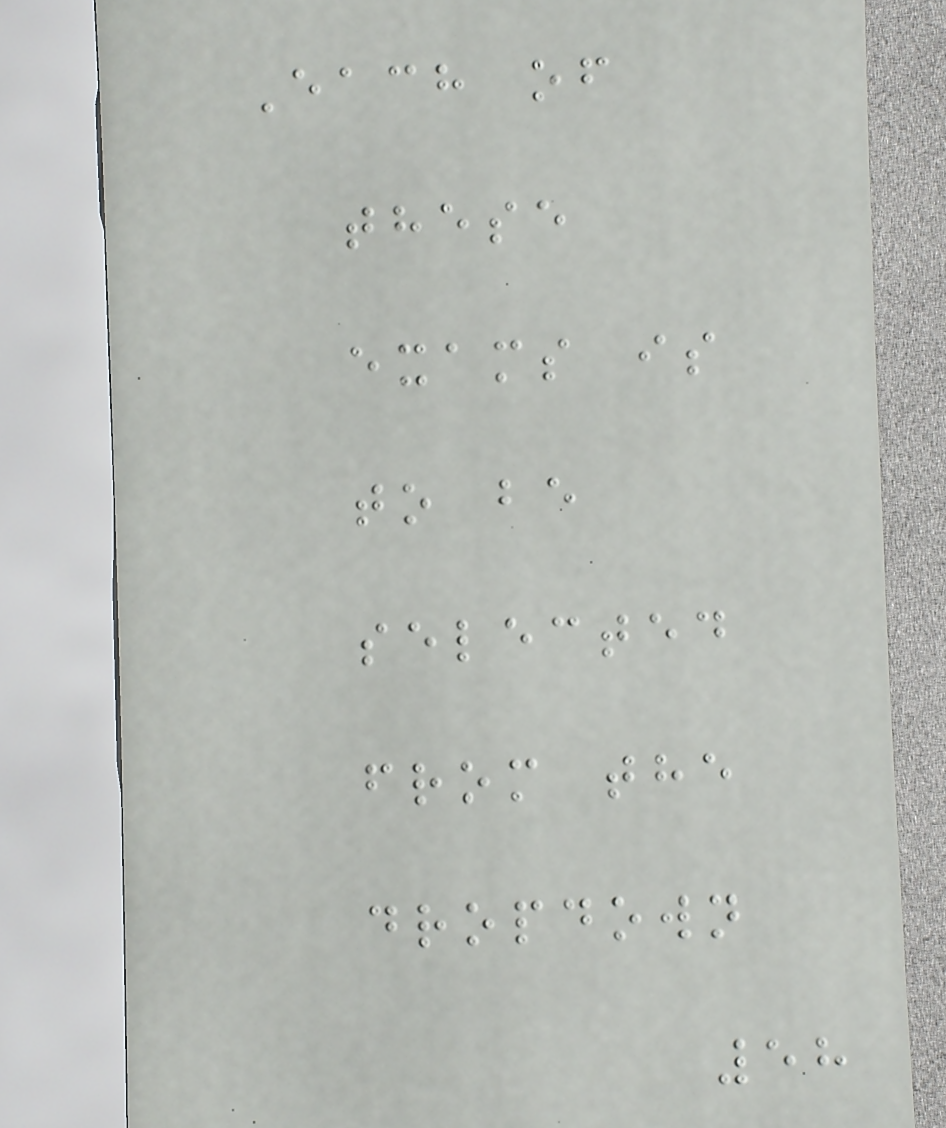Each of
these
exams is
to be
selected
from the
dropdown
58
